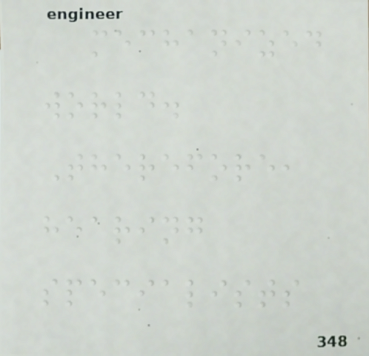mechanized
world.
Therefore,
hearing
specialists
